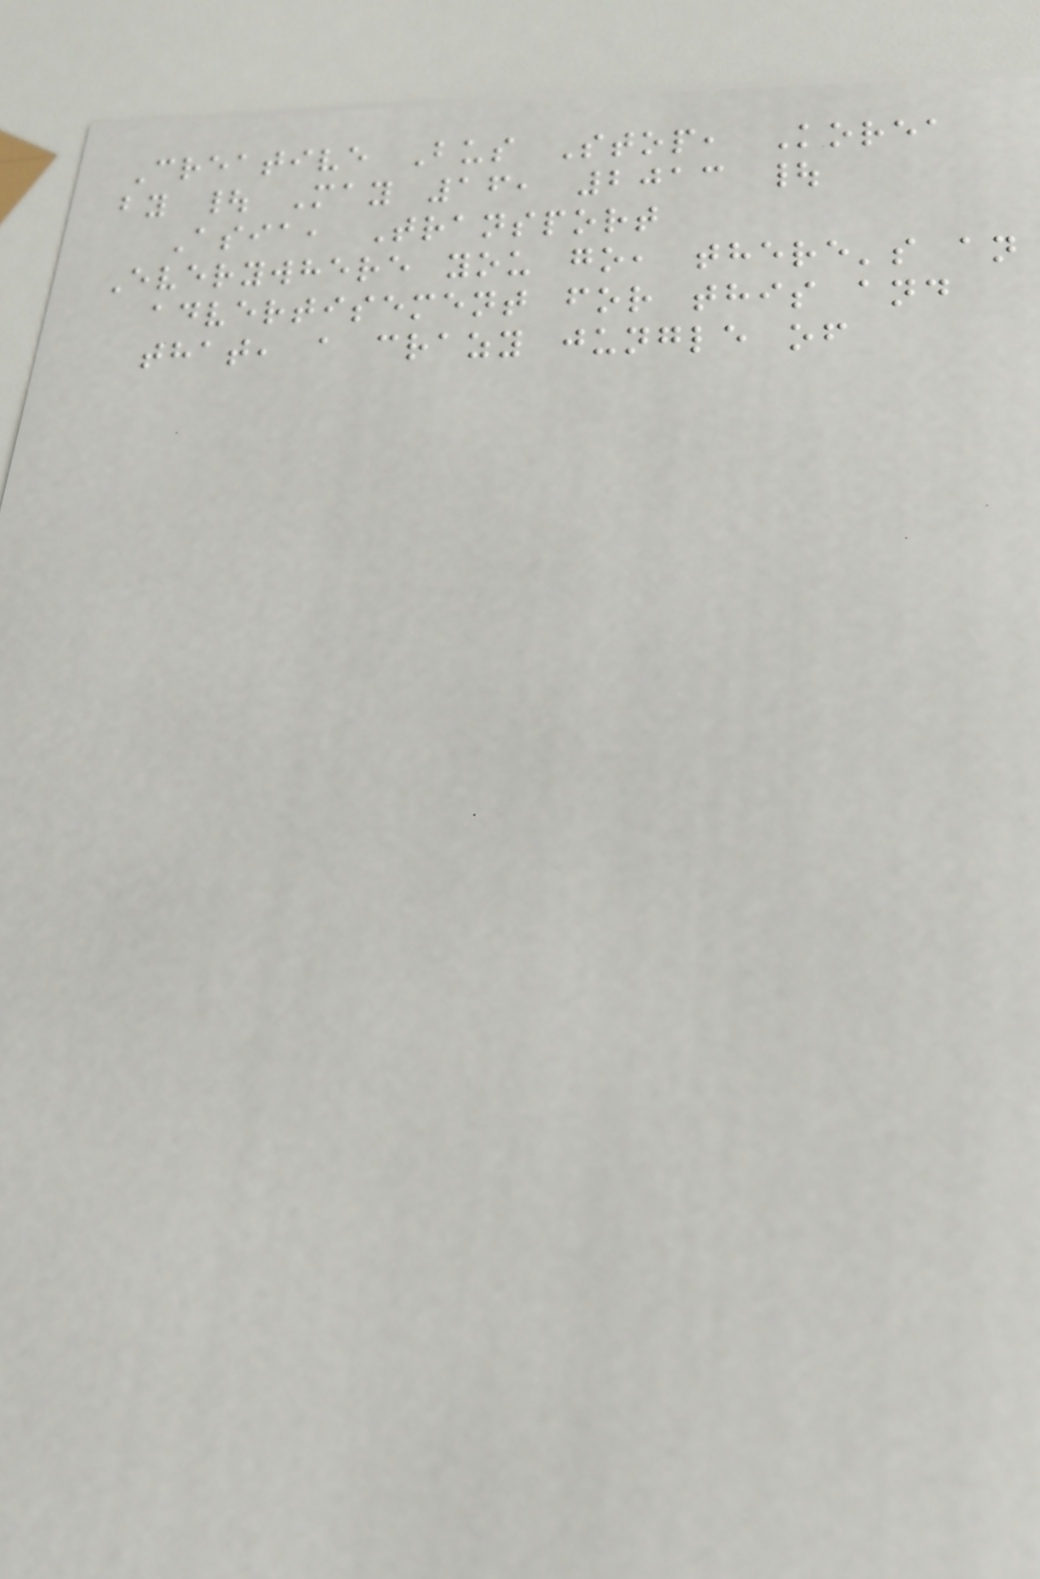Creative Bus Stop, Korea
by | May 16, 2013 |
Asia, Transport
Everywhere you go, there's an
advertisement for this and
that, a crazy jungle of
